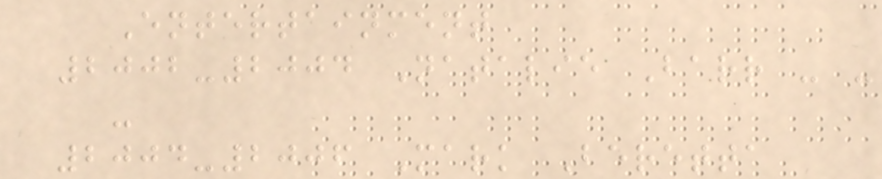Entertainment
2002-2004 Natalie Barr - -
-
2004-2006 Mark Beretta
